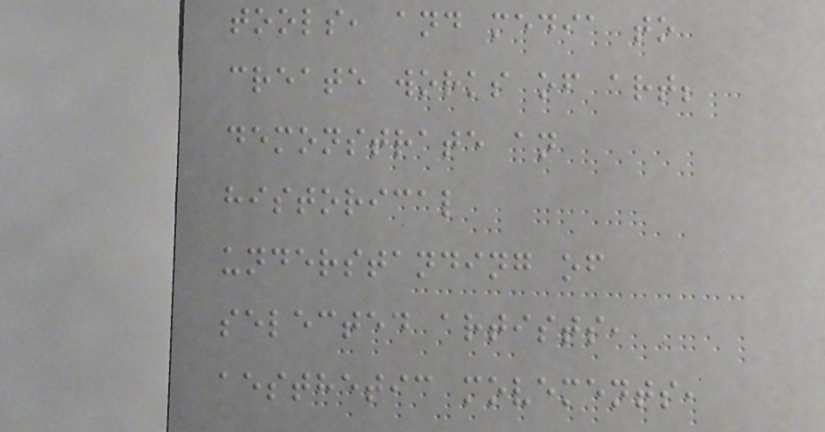tools, and media to
create works of art;
demonstrate an
historical
understanding of
selected artists,
aesthetic movements,
